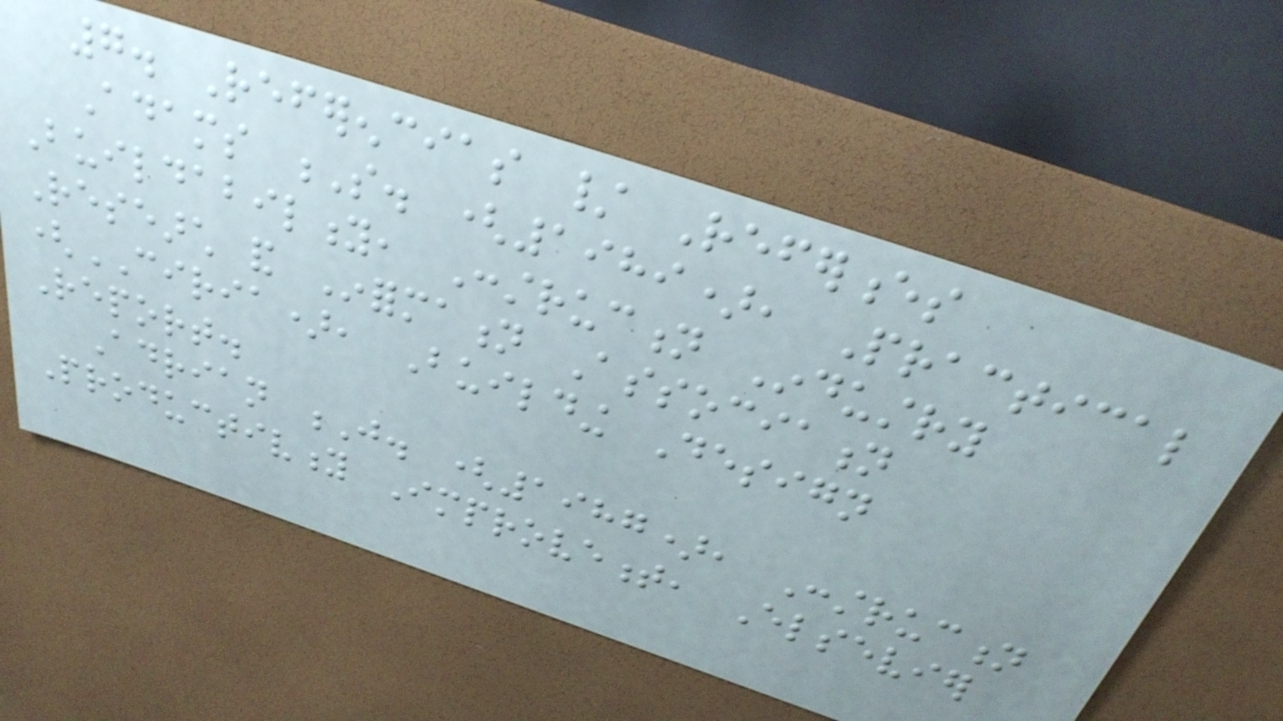7. Referencias / References
Adams S. (1989), Practical
Buildability, Construction Industry
Research and Information Association
(CIRIA), Building Design
Report.
Adrian J. (1987), Construction
Productivity Improvement, Elsevier
